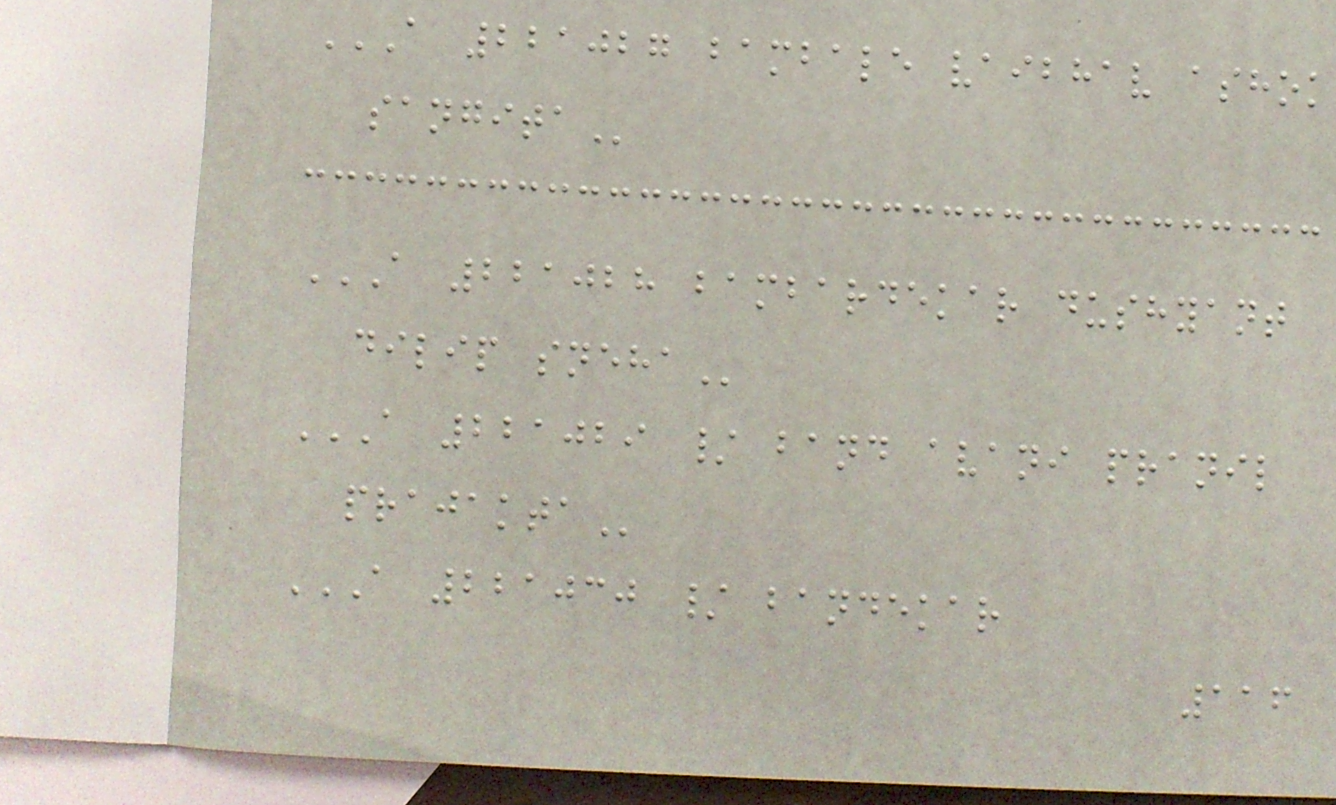A 221027 BAMBALE VAIBHAV ASHOK
SANGITA
A 221028 BAMBARDEKAR DUSHYANT
DILIP SNEHA
A 221029 / BAND AVANI PRANIL
PRAJAKTA
A 221030 / BANDEKAR
116
